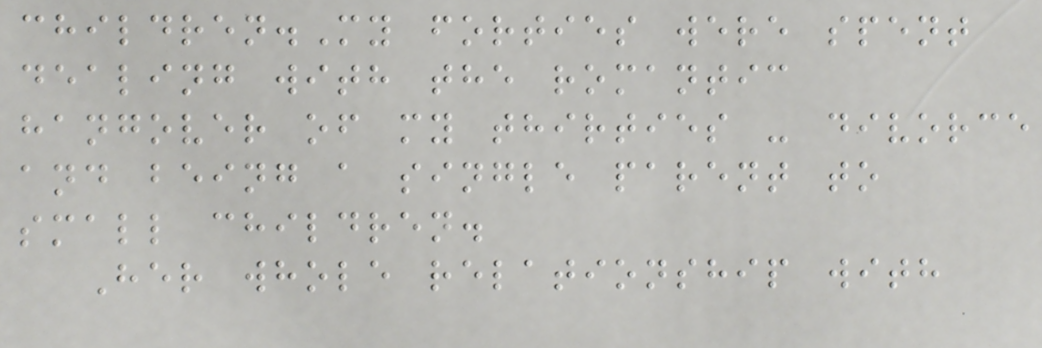children.My forties were spent
dealing with the romantic
hangover of my thirties - divorce
and being a single parent to
small children.
Her whole relationship with
